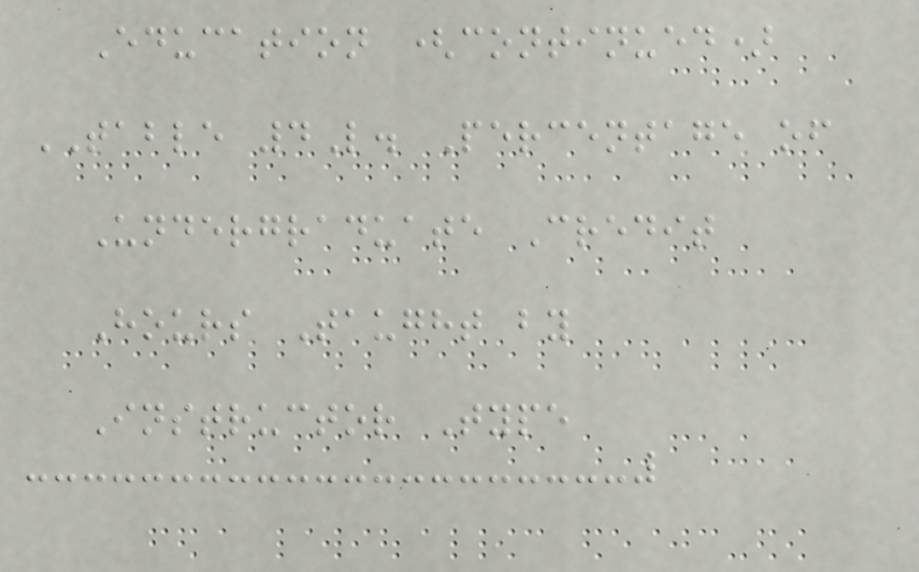Education (continued)
TABLE 4L. Percentage of
Undergraduate Credit
Hours Taught by
Instructor Type
